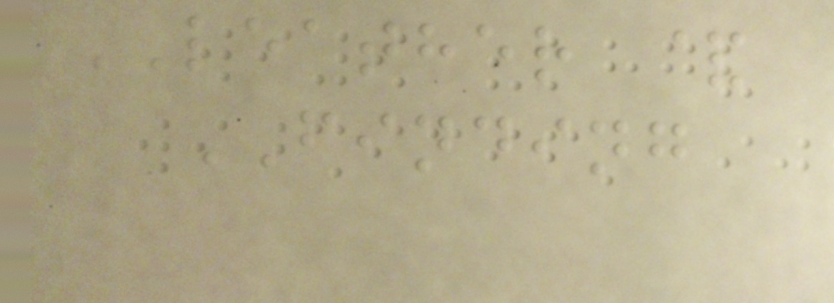LEATHER &
FINDING
